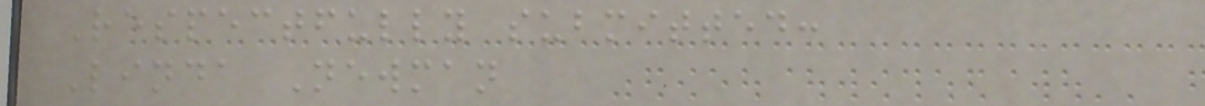Respectfully submitted:
Linda Newman
